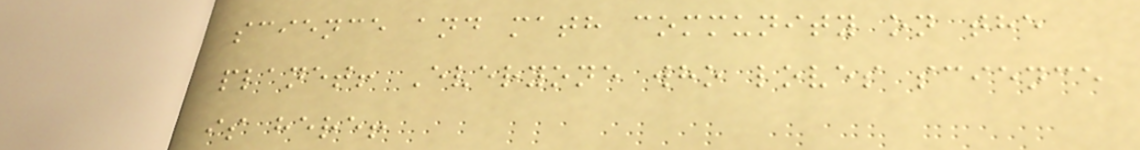science and math community on the
planet! Everyone who loves science
is here!
